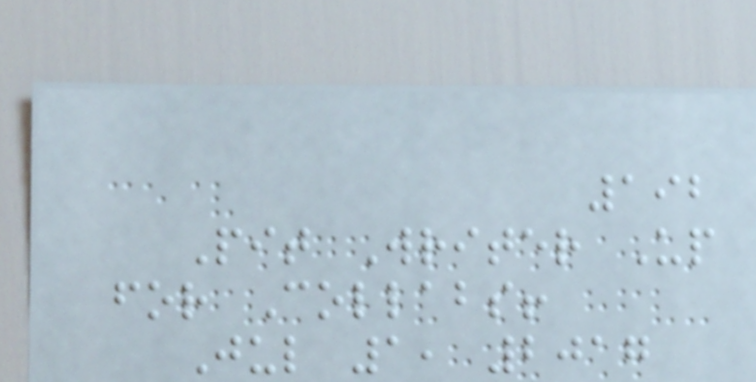192
Pit Writer Up
for Collabs!
Jul 1, 2017
